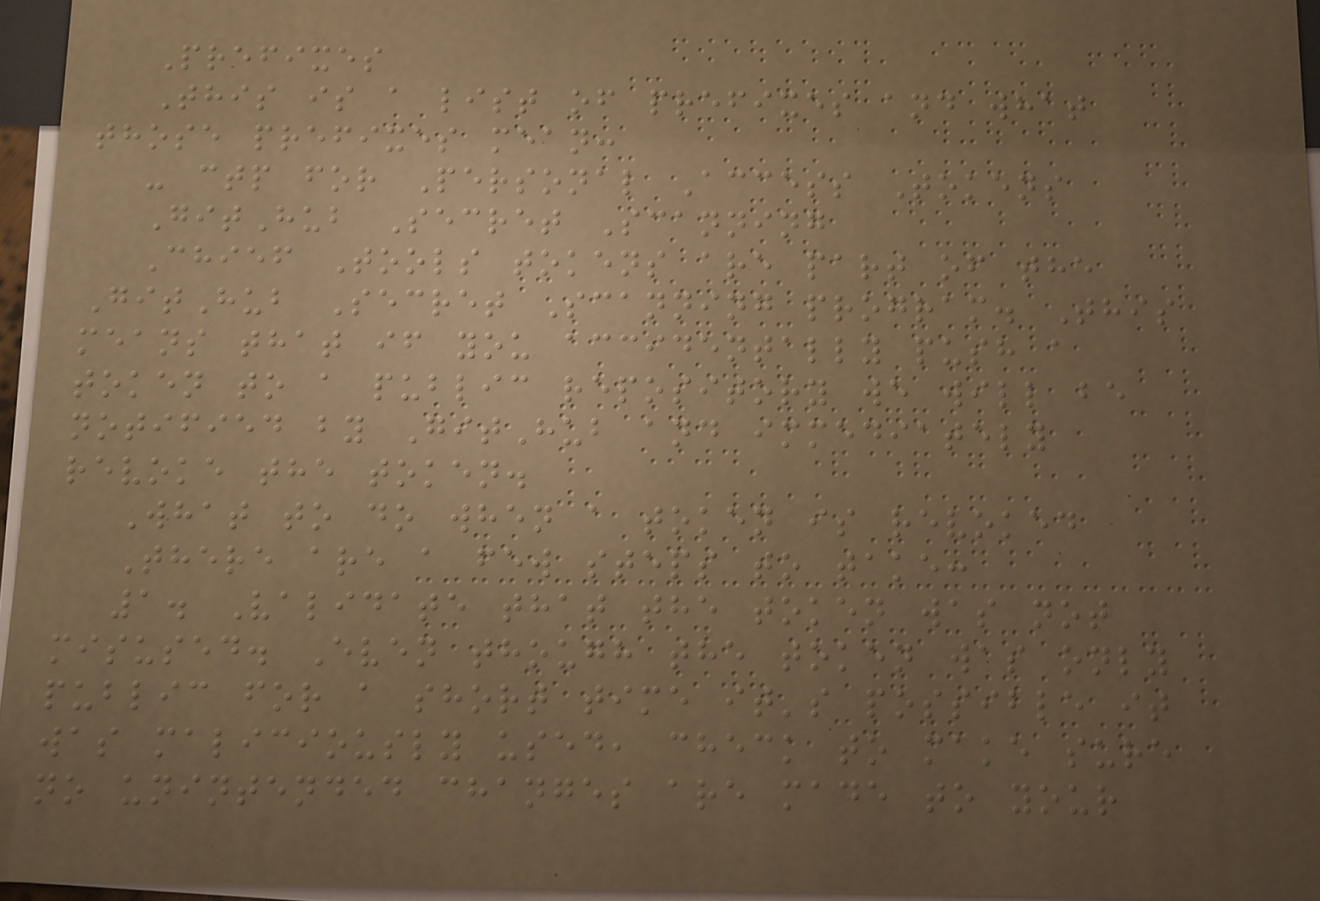Prefixes
This is a list of prefixes and what
those prefixes mean:
- ctp for Personal Access Tokens
GitHub Secret Scanning
Chief Tools tokens are part of the
GitHub Secret Scanning program. This
means that if you accidentally push a
token to a public repository we will be
notified by GitHub and immediately
revoke the token.
What to do when a token is revoked
There are a few steps to take:
1. Validate that the token was not
misused. Even though the token was only
public for a short time it's possible it
was maliciously used, check to make sure
no unintended changes are made to your
